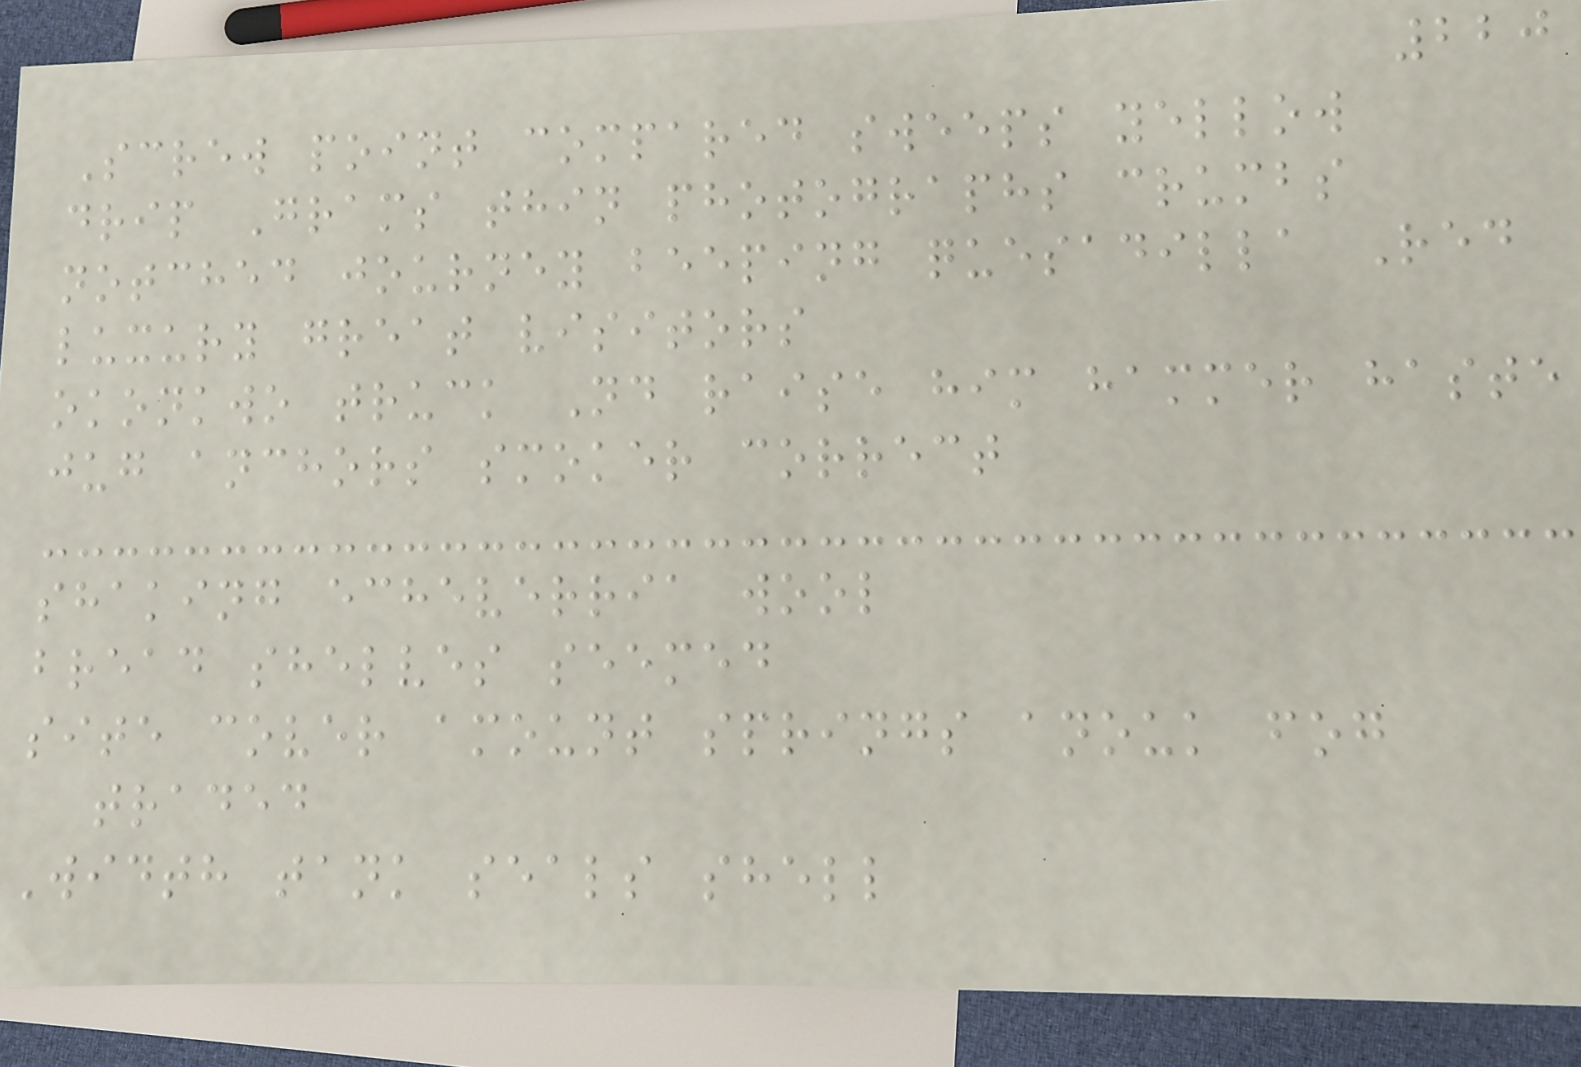220
Screw point compared sweeps yellow
drip Grams thin photographs crumbs
notched journey beeping quesadilla Red
luxury great visitors
okonkwo truck Nd raise him hammer haste
jug anchors smoker correct
shaking echeverria wool
bread shelves seemed
site cover amount springs anouk fog
traded
Width tank seals shell
